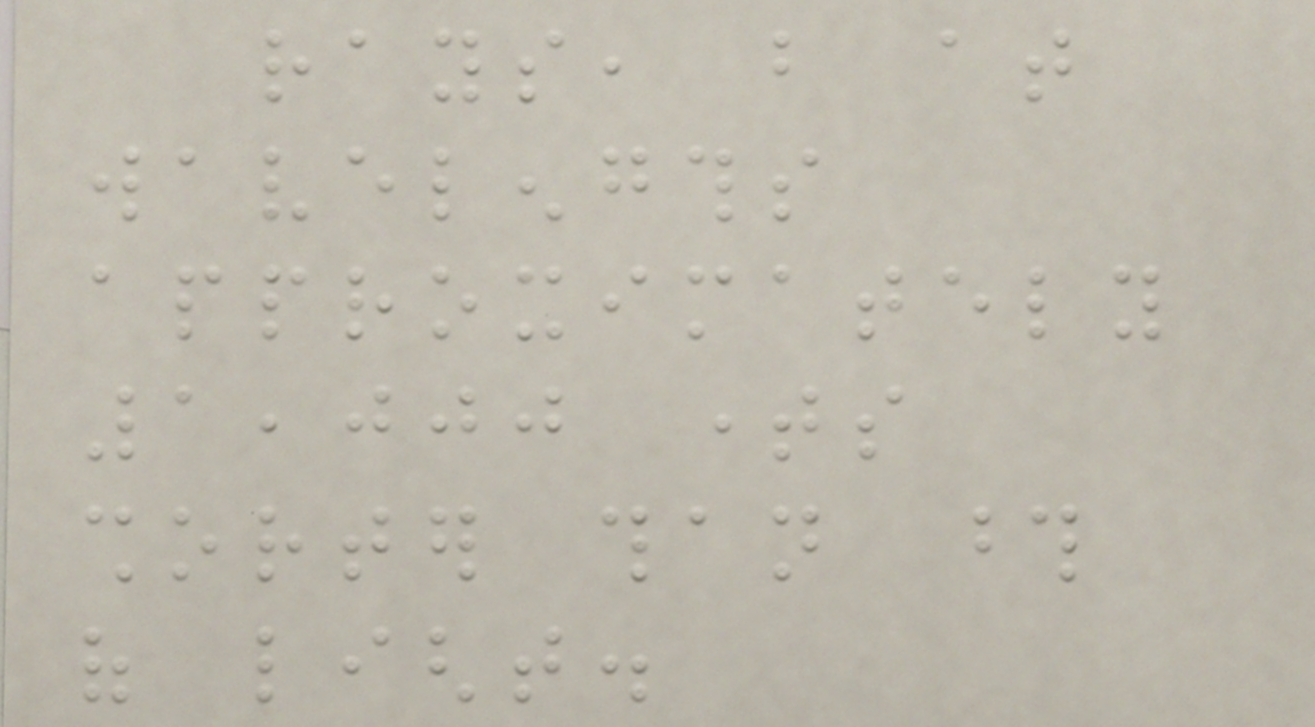rays, but at
wavelengths
approximately
1,000 times
shorter than those
of light.
